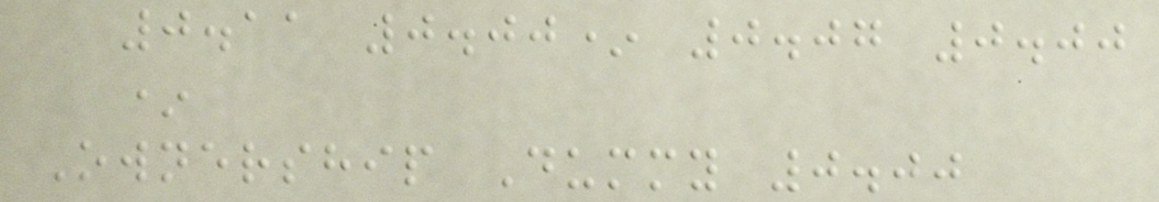0.11 0.00* 0.07 0.00
*
Ownership Dummy 0.00
